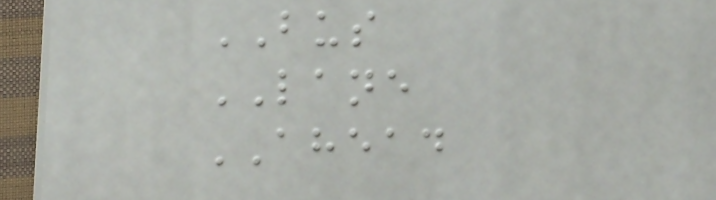BUS
LANE
AHEAD
